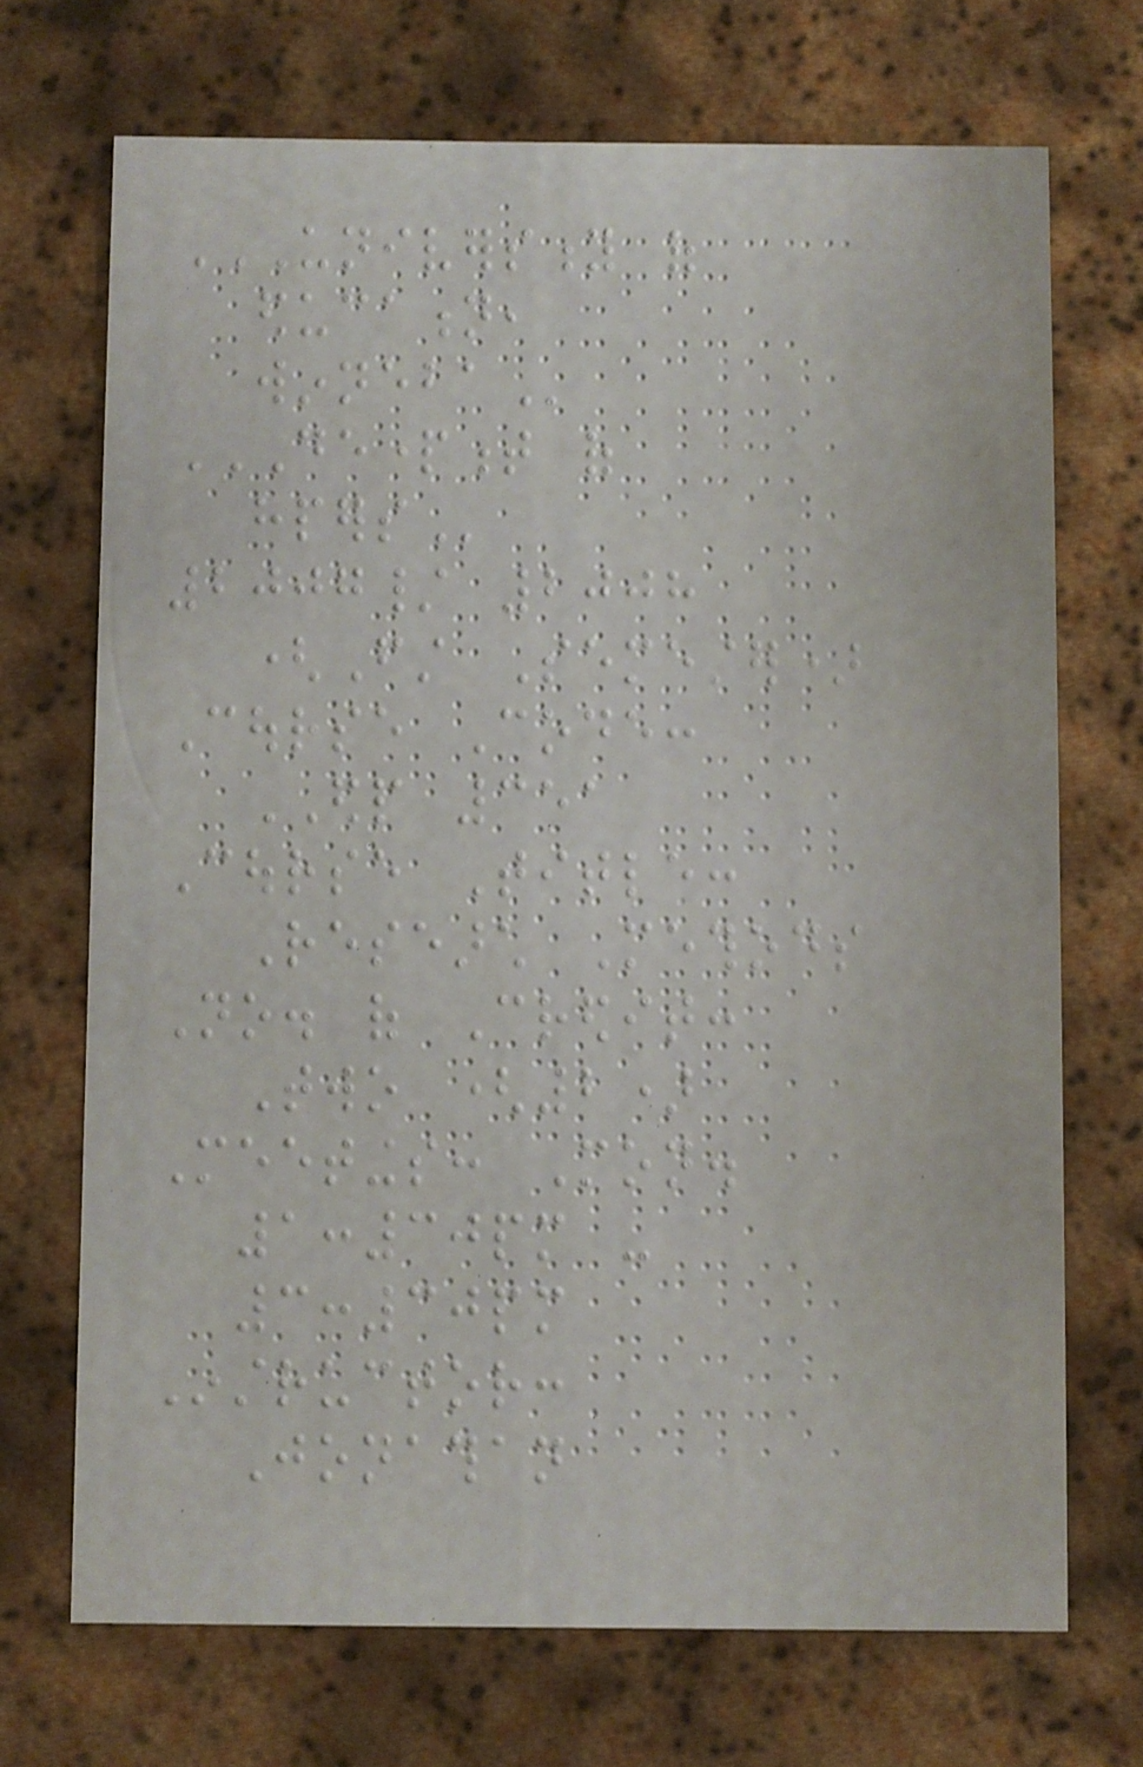UNIVERSITY OF
EDUCATION,
WINNEBA
DEPARTMENT OF
HPERS
2007/ 2008
(First Semester)
Course Code:
EDP 351
Course Title:
Research Methods
No. of Credit:
Two (2)
Meetings: Mon.
1:30pm -
3:30pm
Instructor:
Jonathan
